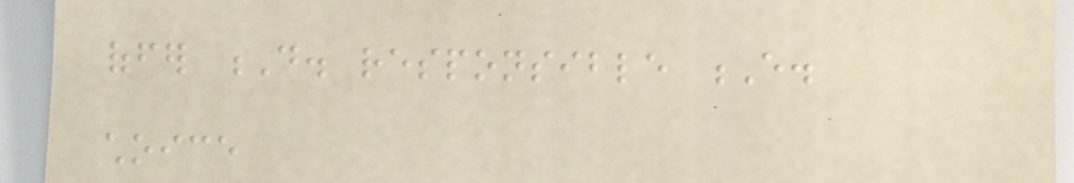offer D. responsible E.
choice
